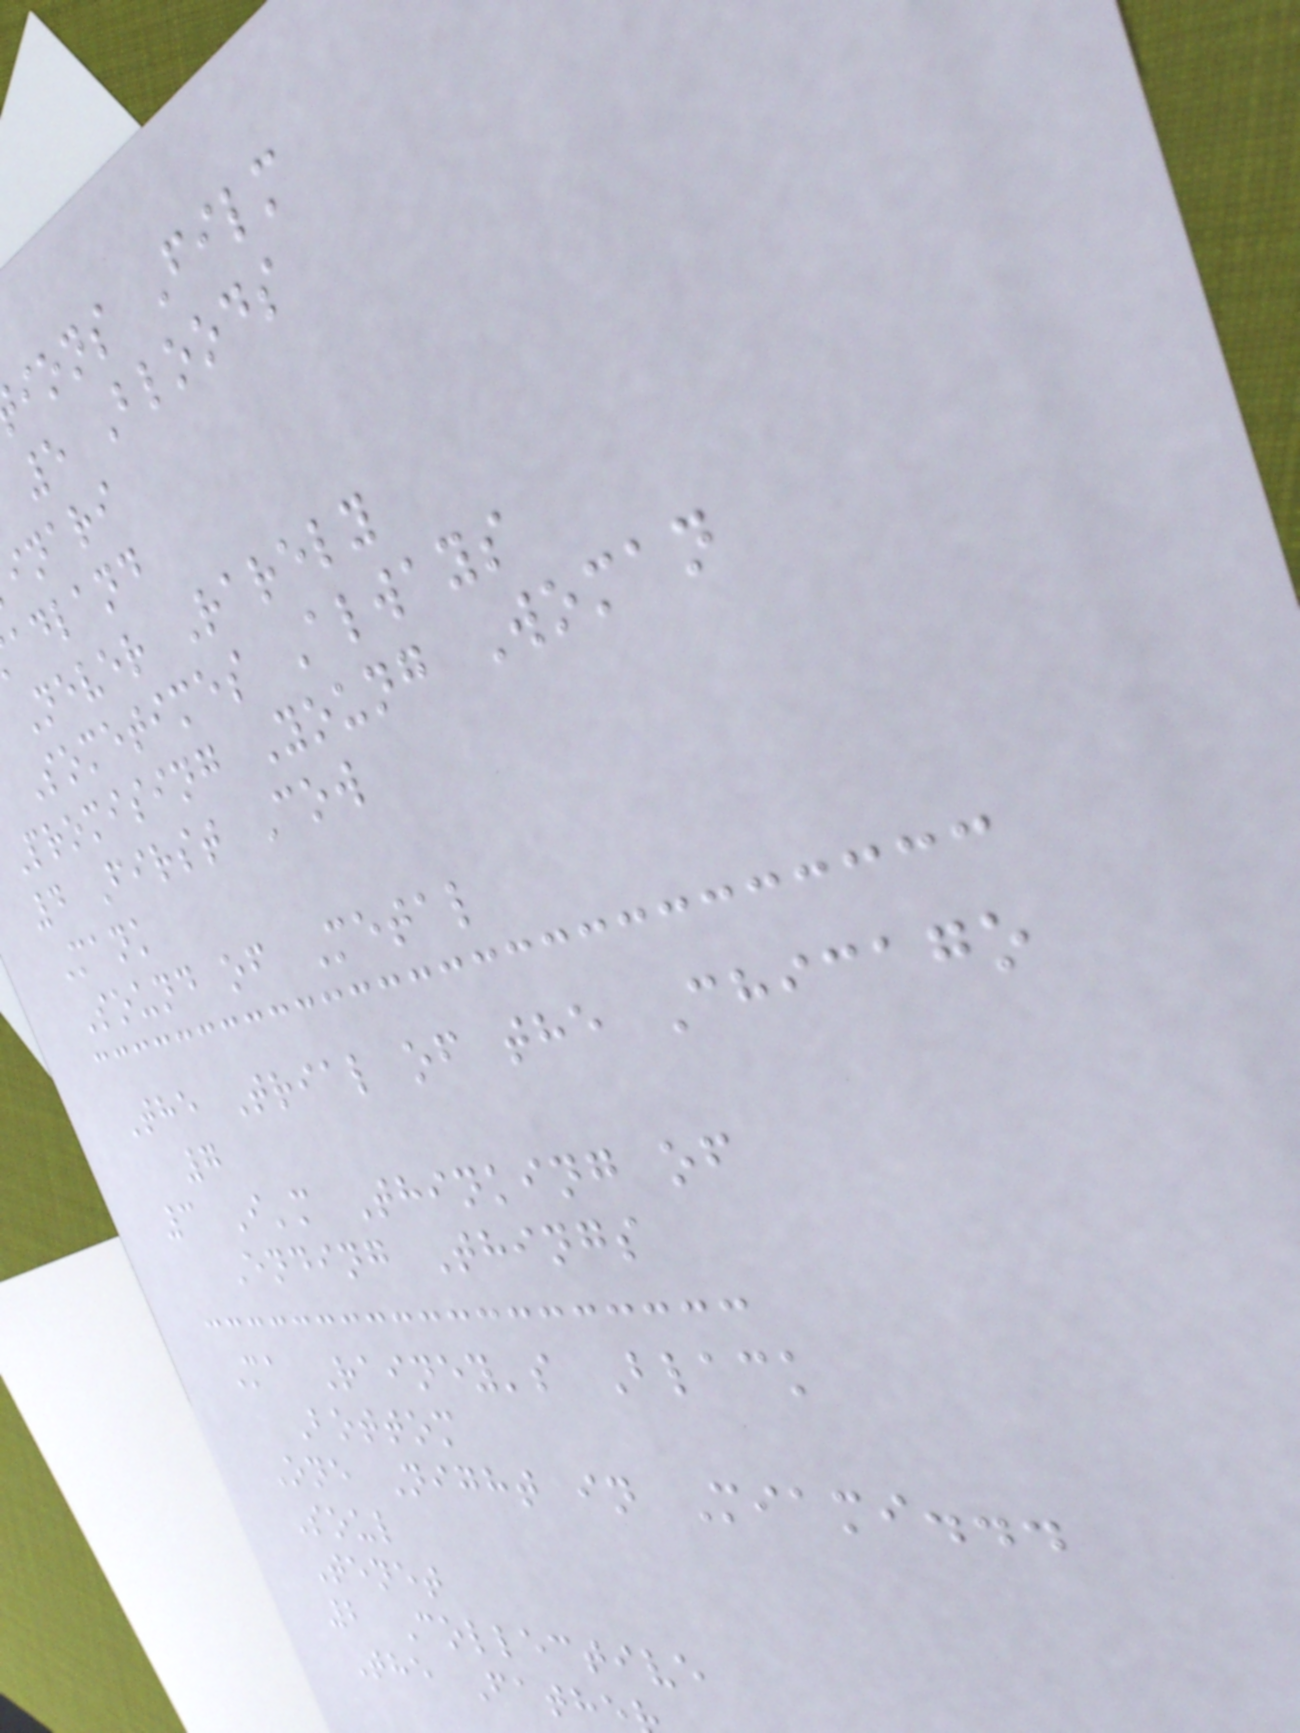ions Film
5 Bloods
inari
adland
Never Rarely
Sometimes Always
Promising Young Woman
4 First Cow
Mank
Sound of Metal
The Trial of the Chicago
7
3 I'm Thinking of
Ending Things
Ma Rainey's Black
Bottom
One Night in Miami...
Soul
Tenet
2 Collective
The Fathe
